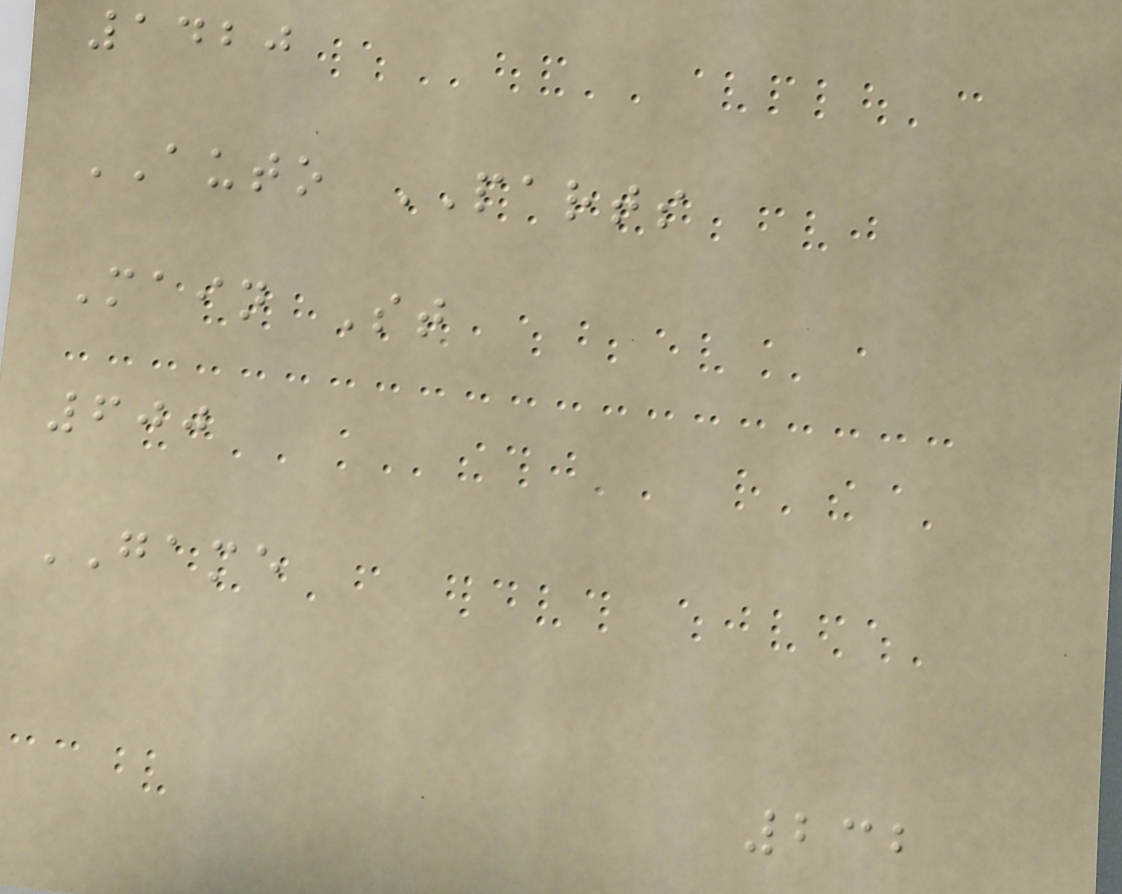1420
AUTO PARTS
Main St
600
GAME
232
